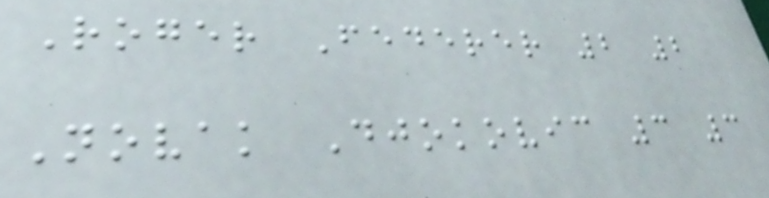Roger Federer 2 2
Novak Djokovic 3 3
